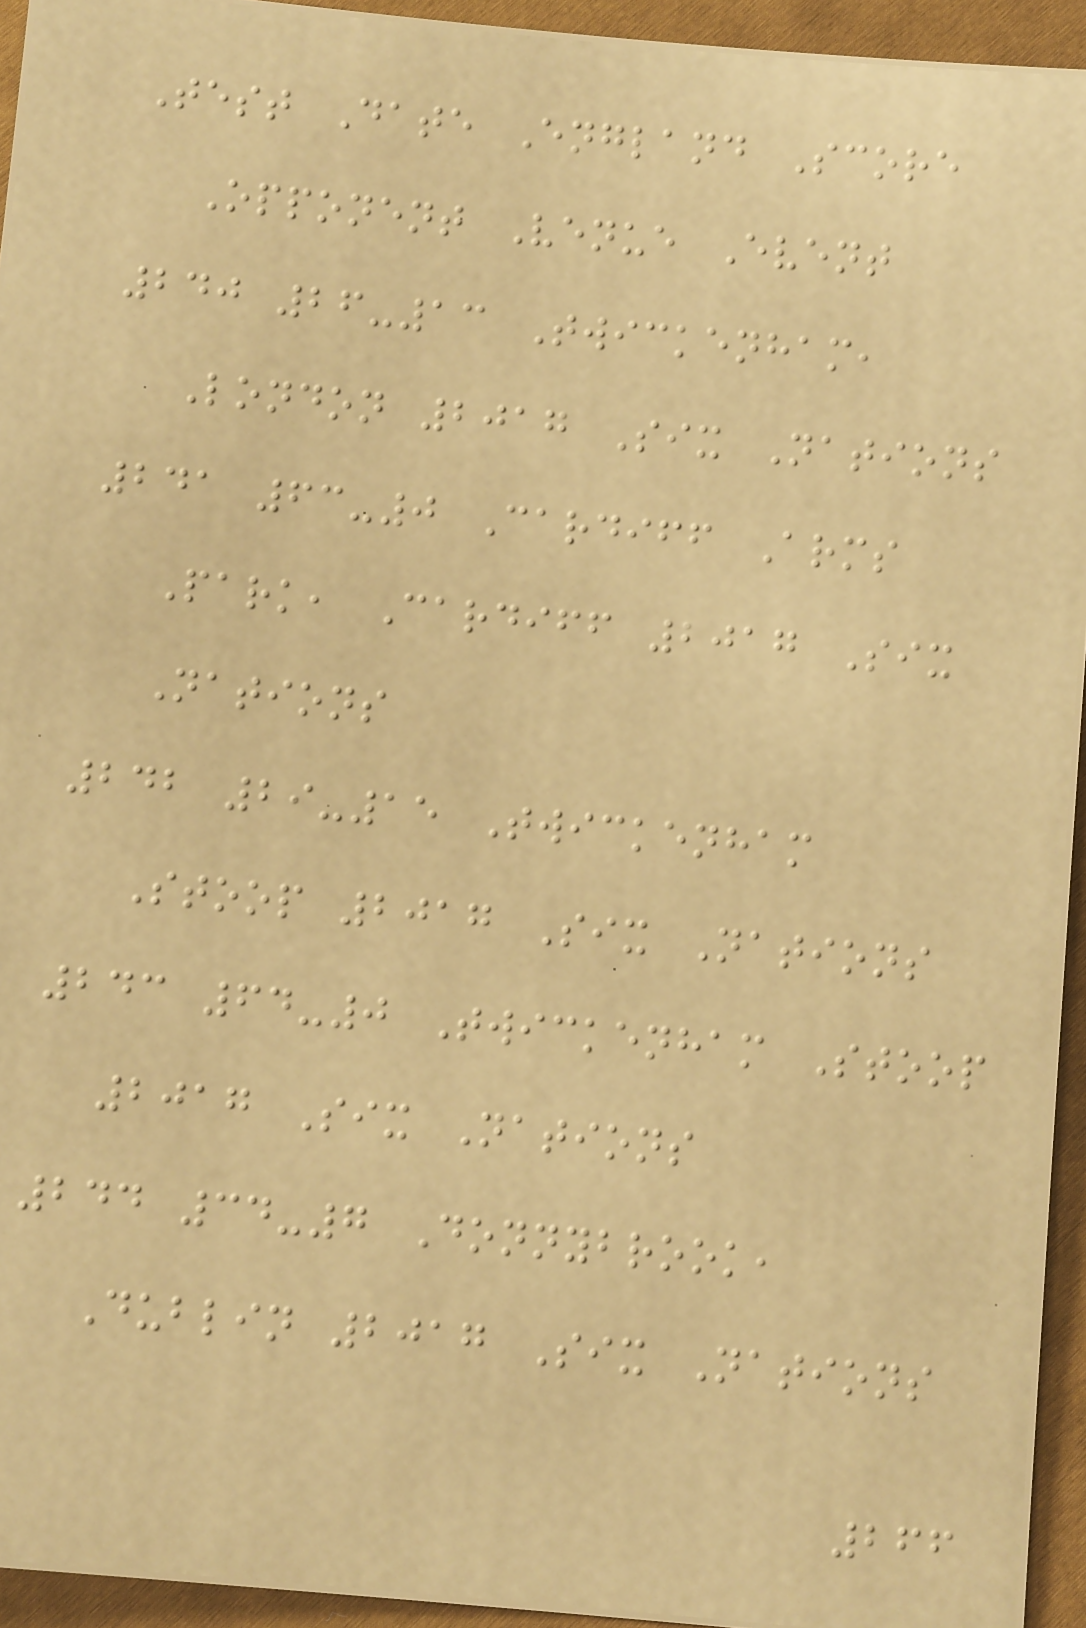Test Date England Score
Opponent Venue Event
240 26-13 Twickenham,
London 2017 Six Nations
241 63-0 Cardiff Arms
Park, Cardiff 2017 Six
Nations
242 29-15 Twickenham
Stoop 2017 Six Nations
243 64-0 Twickenham Stoop
2017 Six Nations
244 34-7 Donnybrook,
Dublin 2017 Six Nations
266
